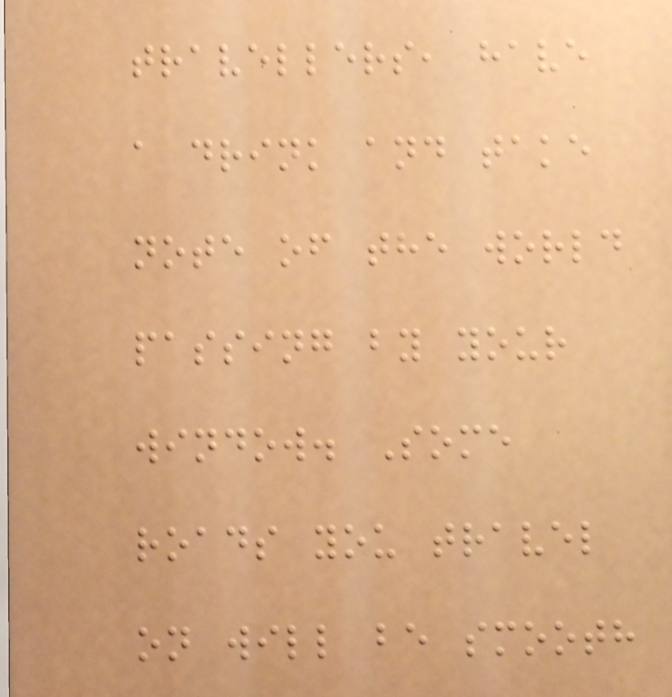travellers, have
a drink and take
note of the world
passing by your
window. Some
roads you travel
on will be smooth
